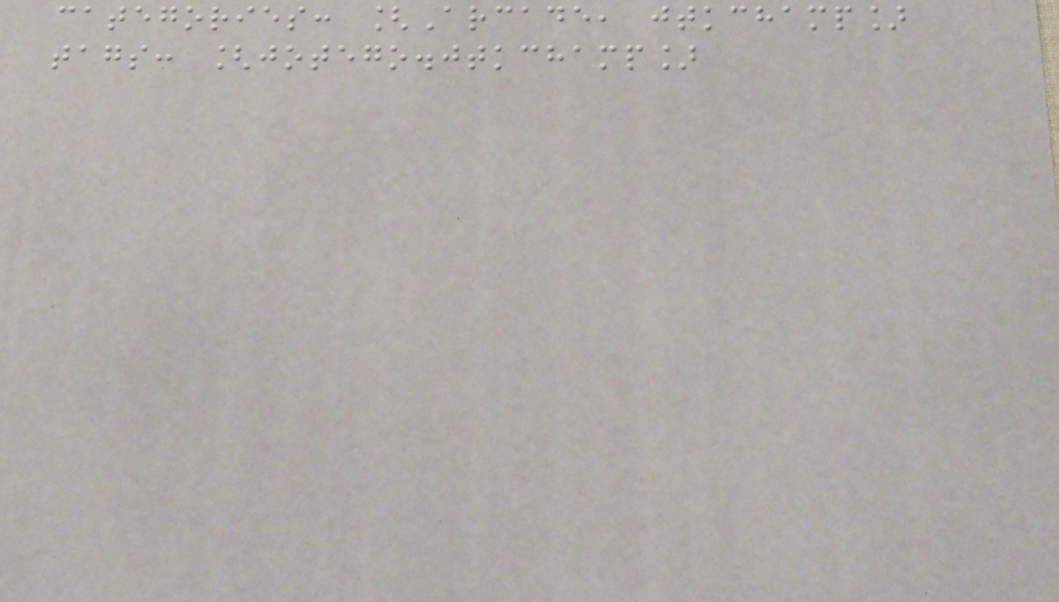categories: [Arcade, jtkchamp]
tags: [jotego.jtkchamp]
